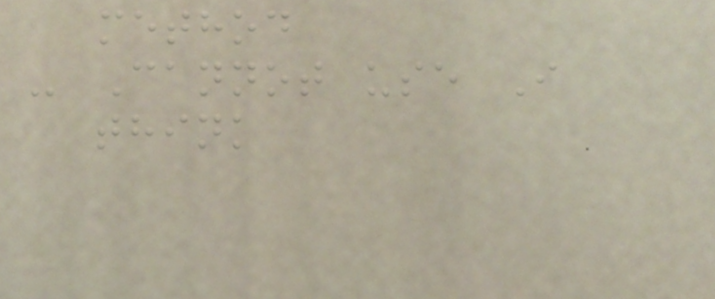method
- Cannot use I
think
